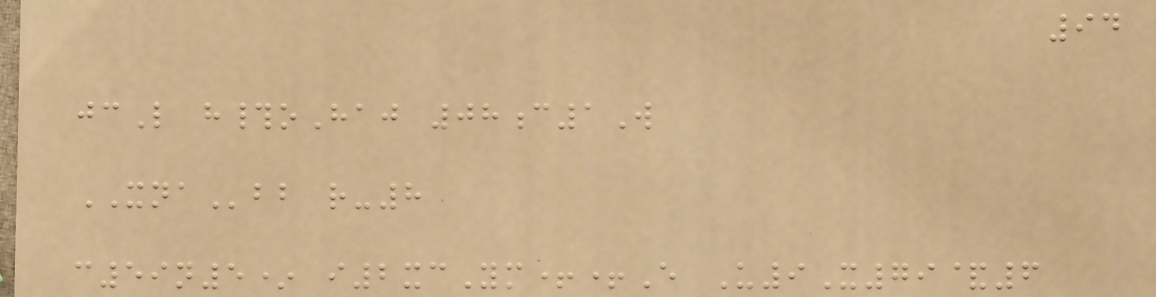94
jcL h#oHaj 08c1W
XNAbb r-8
c59n5* i2xcYm++E U9X79&6
